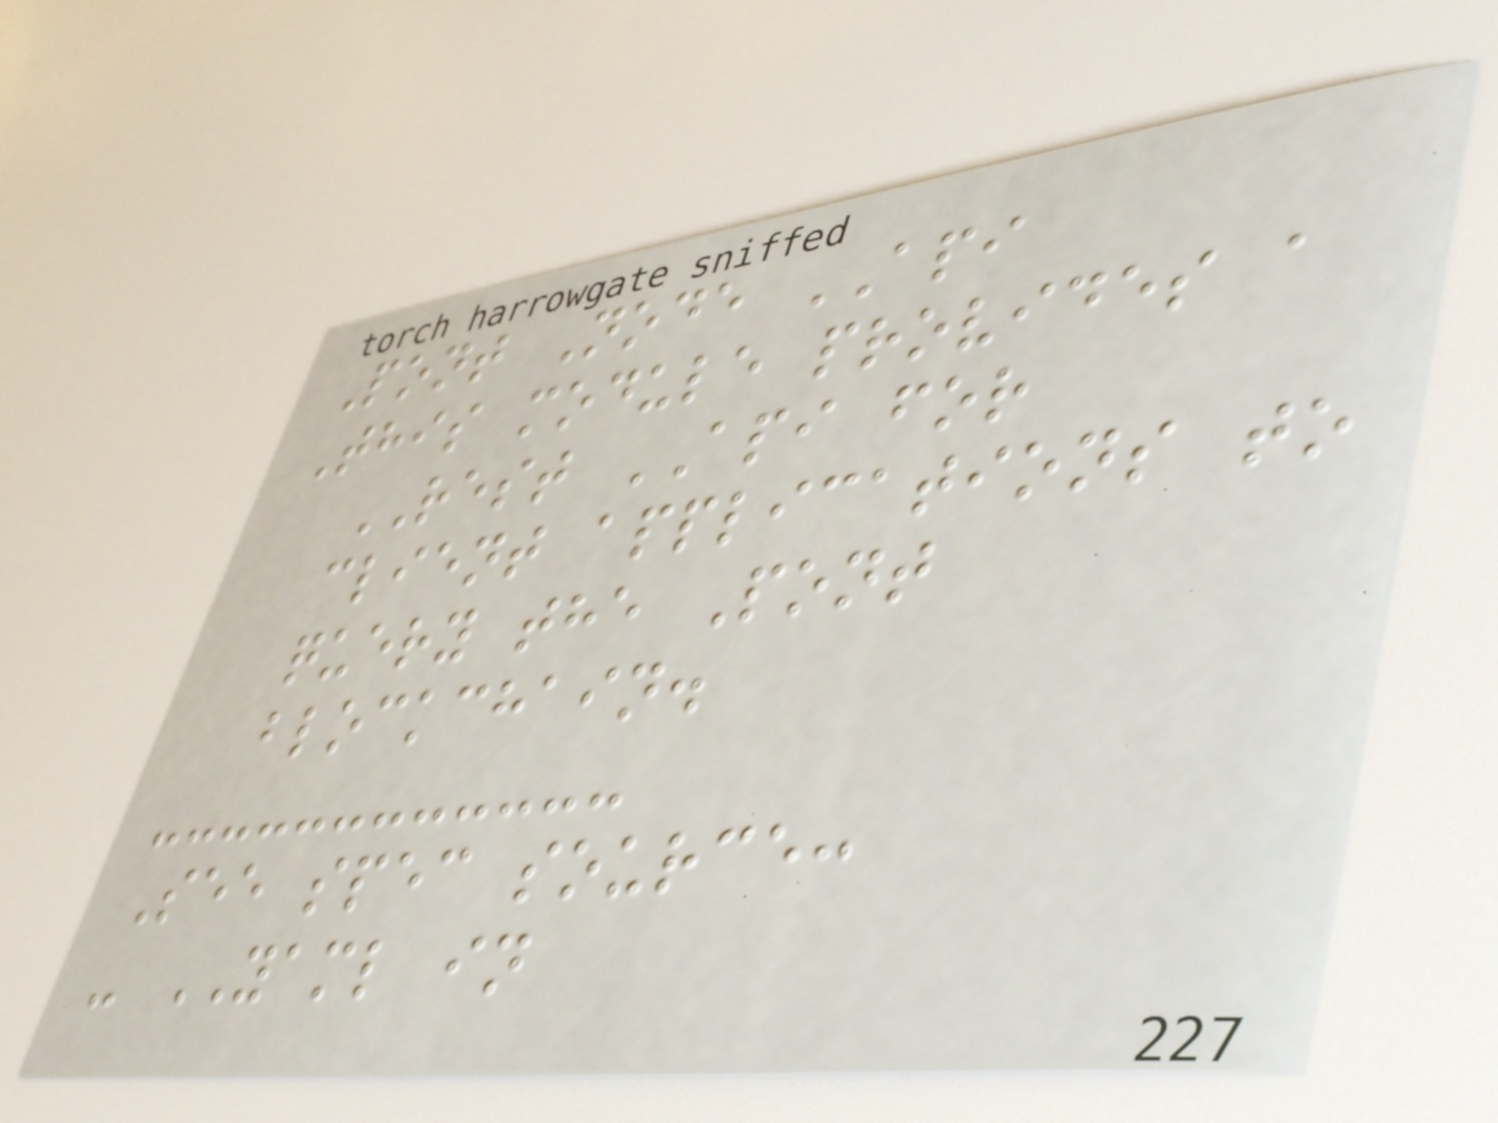Pont Node API
This module provides a
REST API for
client applications to
query the Pont
blockchain.
See spec source:
- YAML in
